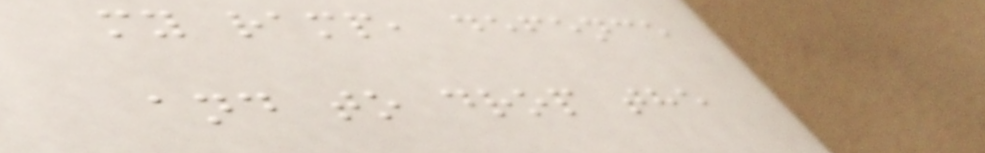my ramp, defence
and to drop the
